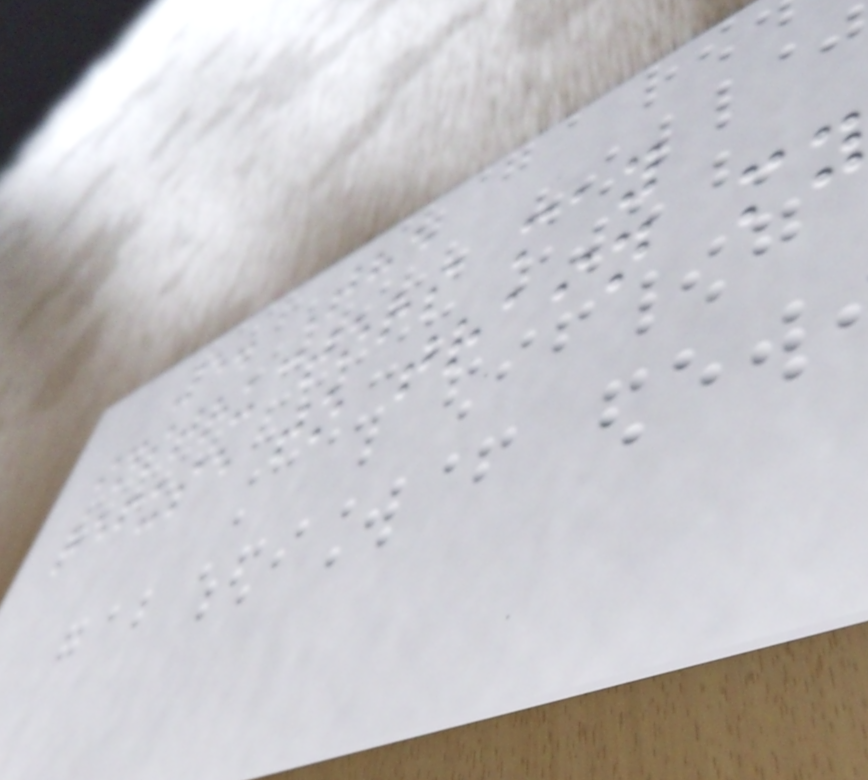5. The
instructors may
refuse to train my
